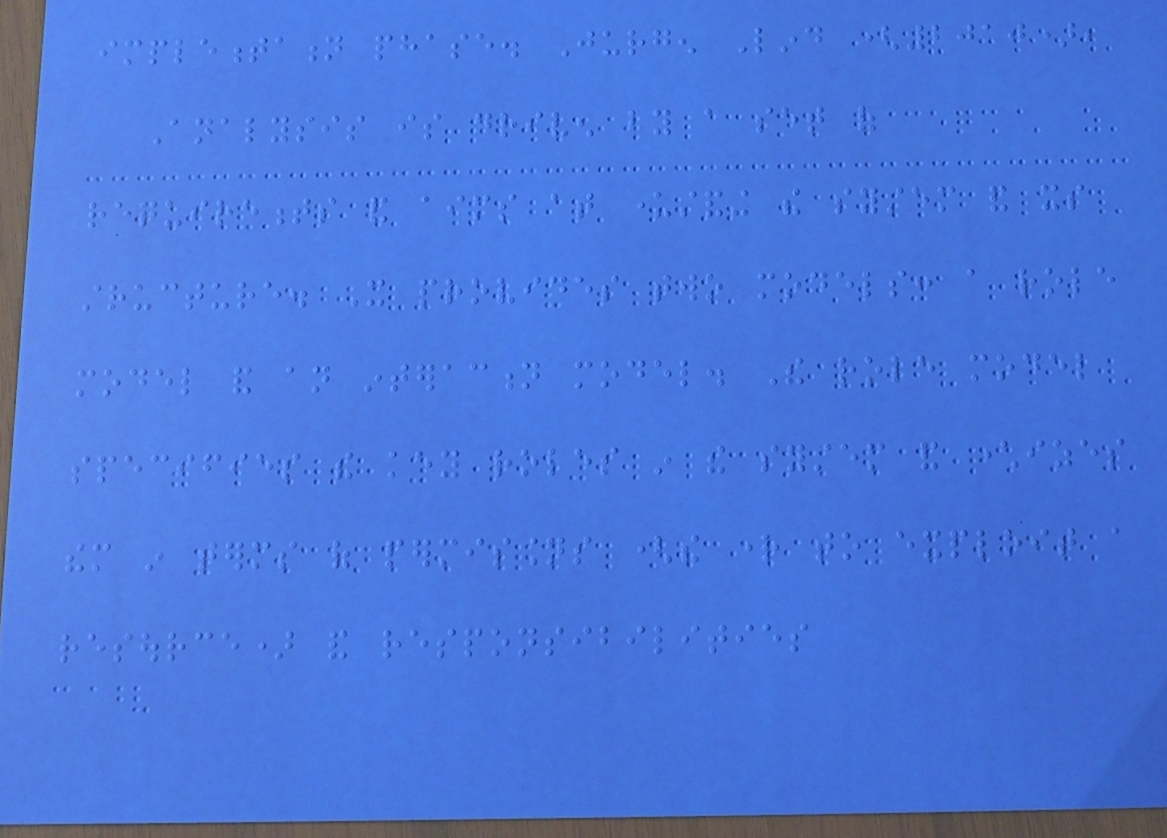implementation phase. Jurgen Lind (2010),
Analysis is driven by a set of
requirements and aims at understanding the system and its
structure. It provides two models: a role
model and an interaction model. The role model
specifies the key roles in the system and characterizes
them in terms of permissions (the right to exploit a
resource) and responsibilities
